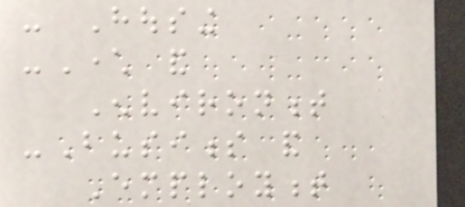- Housing
-Character and
Environment
-Business and
Employment
